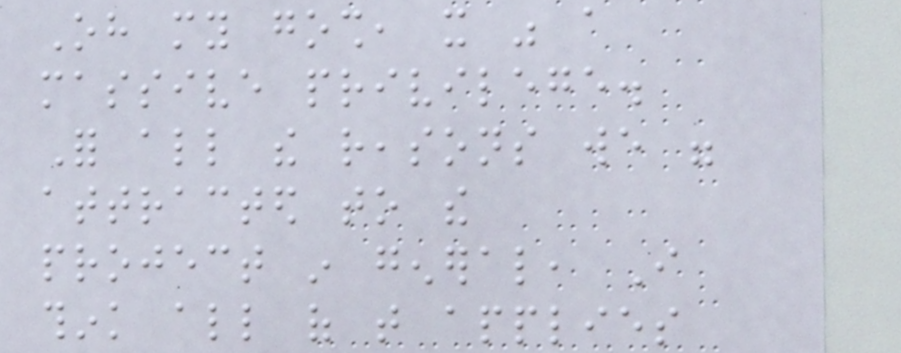Oh my gosh, it was a
massive privilege.
For all the reasons we were
attracted to the
project in general, I
think all of that applies
